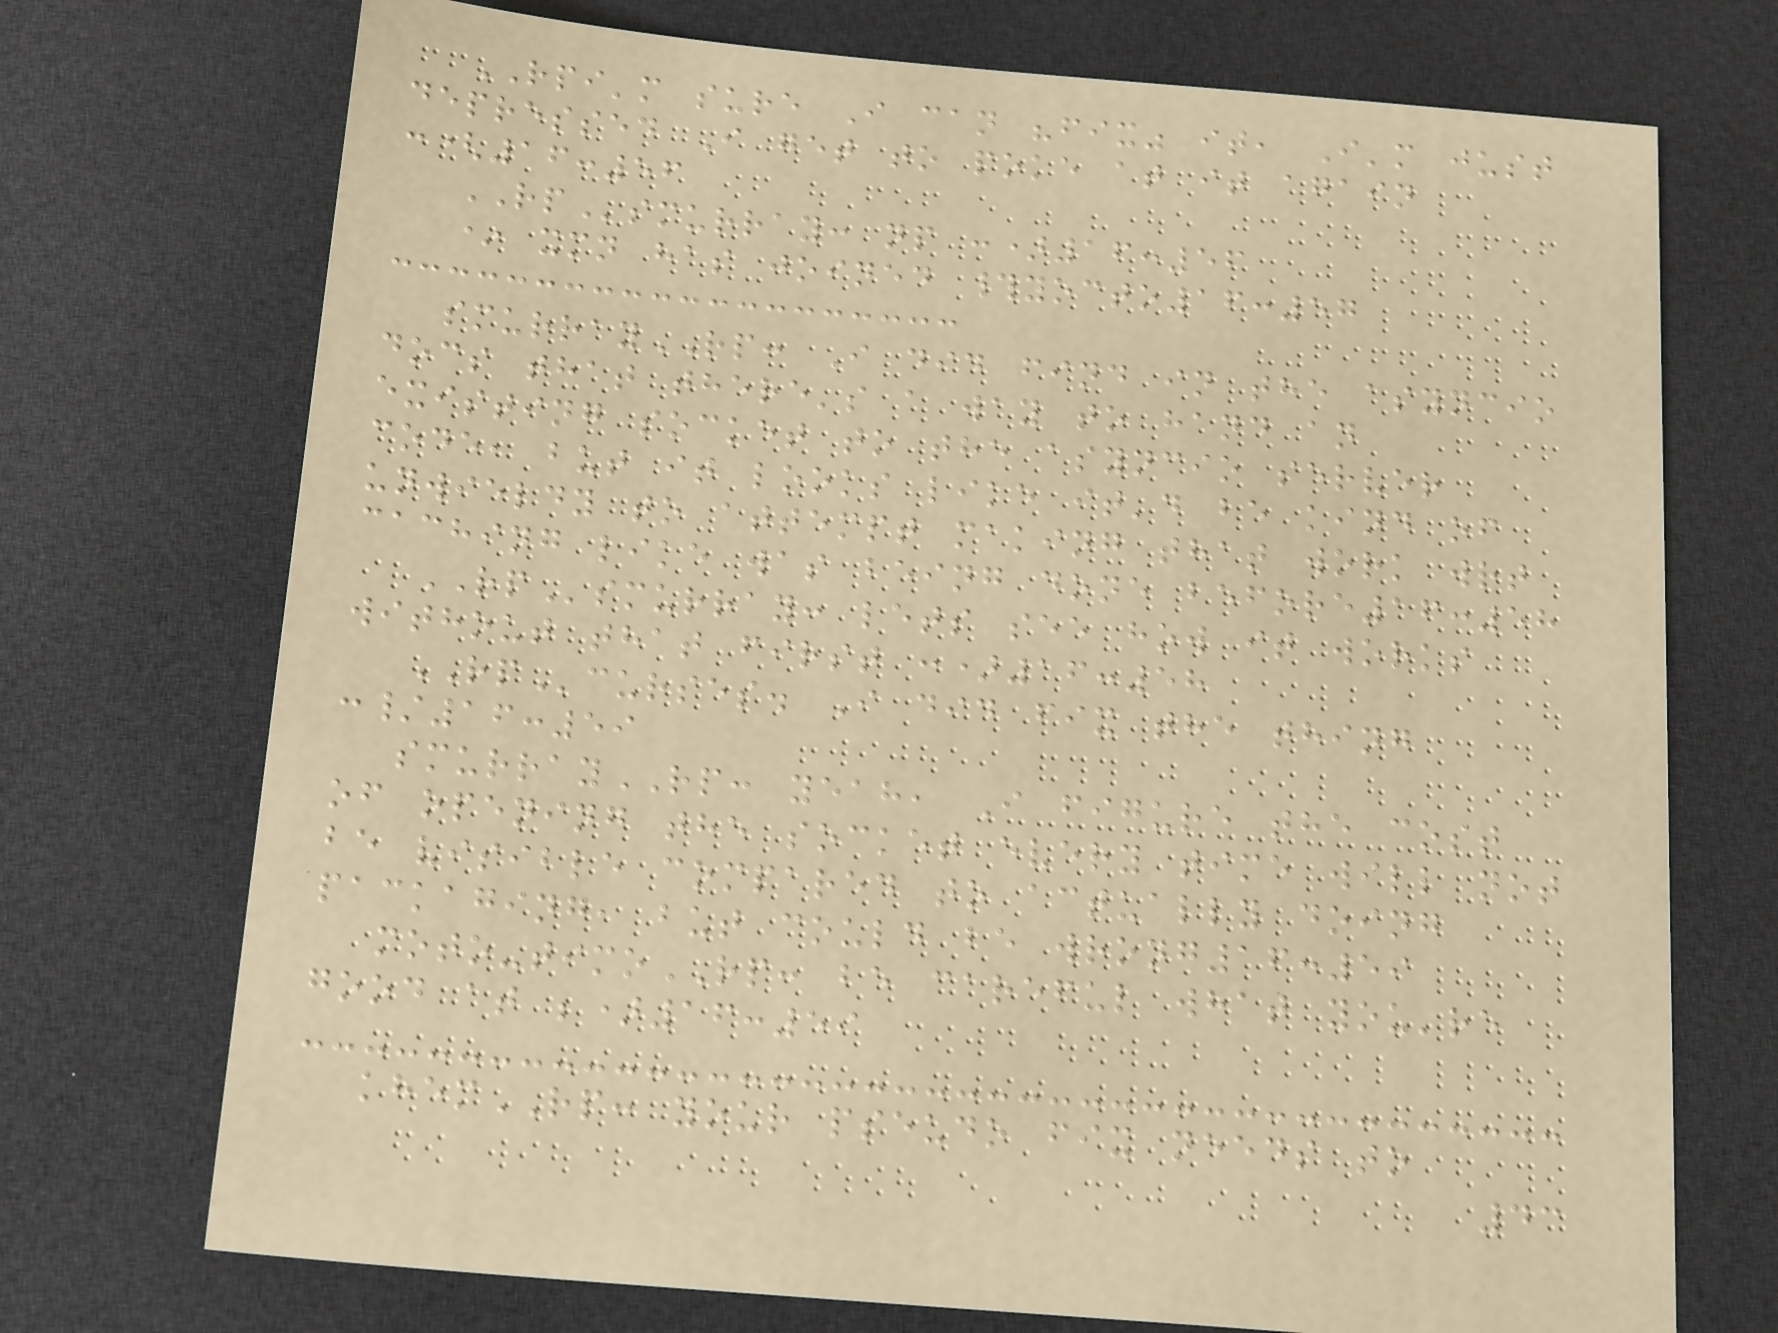RPI'm sure I can "fix" it, I'm just
depressed I get to poke at it again
:(16:56
RPsmurray: np :)16:56
* xmn has joined #yocto16:57
smurrayRP: I did find in the asyncio
docs that there's a way to hand an
existing socket to the asyncio server
code, but it looks like it'd be kind of
unwieldy to attempt making that work wrt
caching like was being done before16:58
RPsmurray: lets see how it works
without that first :)16:58
RPcurses. I did fix the thing
:/16:59
smurrayRP: yeah, I figure the cost
of opening the socket every time will not
be visible compared to actually doing
packaging, but could be wrong16:59
moto-timoRP: be careful what you're
good at ;)16:59
khemRP: your pseudo fix needs to
43
